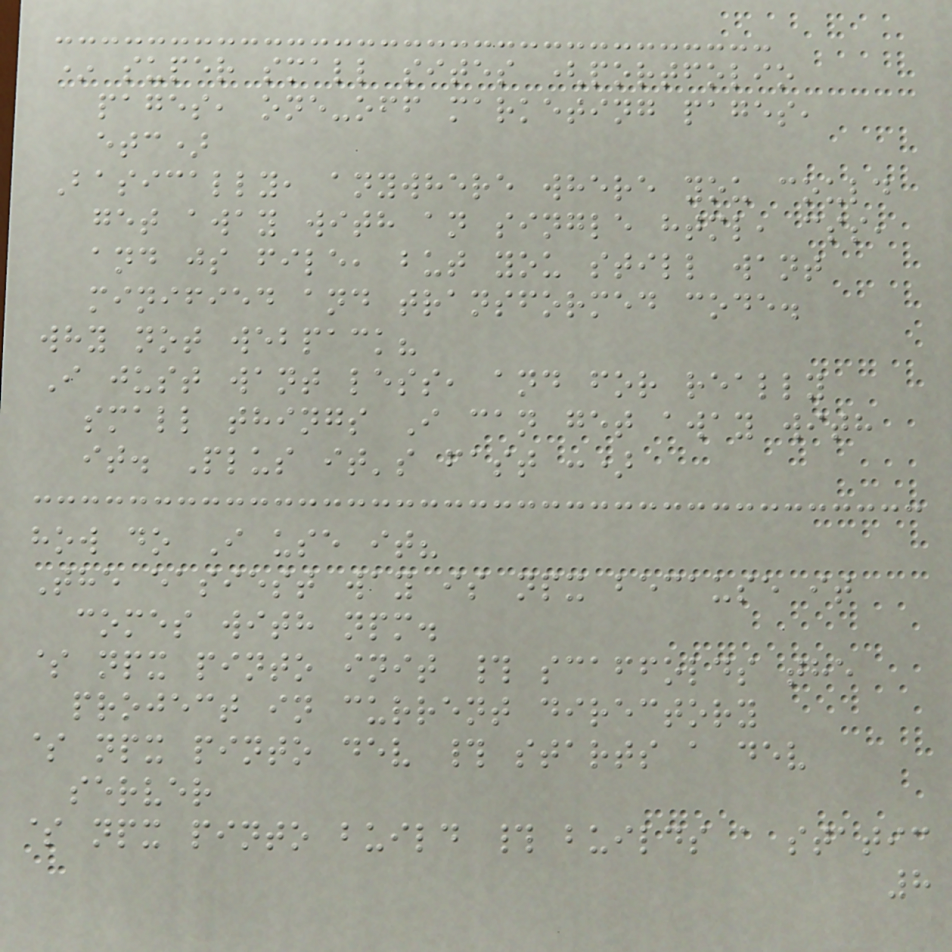* super small sites (portfolio
pages, one-off marketing pages,
etc)
Basically, anywhere where you could
get away with an single html, css,
and js file, but you still want
minified and transformed code.
why not webpack?
I just want less, and for really
small things I can get away with
it. Plus it's fast :)
how do I use it?
The easiest way is npx because it
comes with npm.
$ npx pinto init # scaffolds the
project in current directory
$ npx pinto dev # starts a dev
server
$ npx pinto build # builds a static
8
